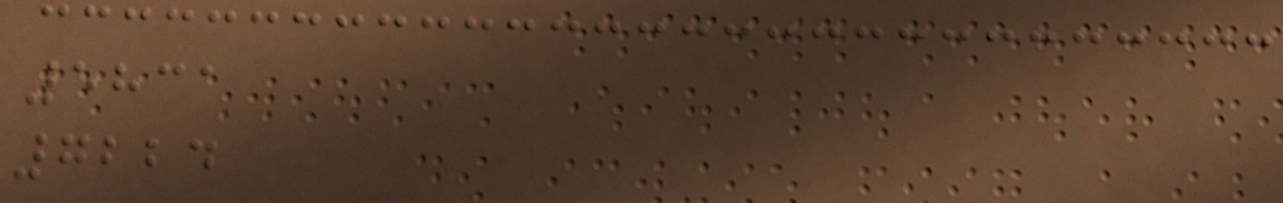5831
7224
